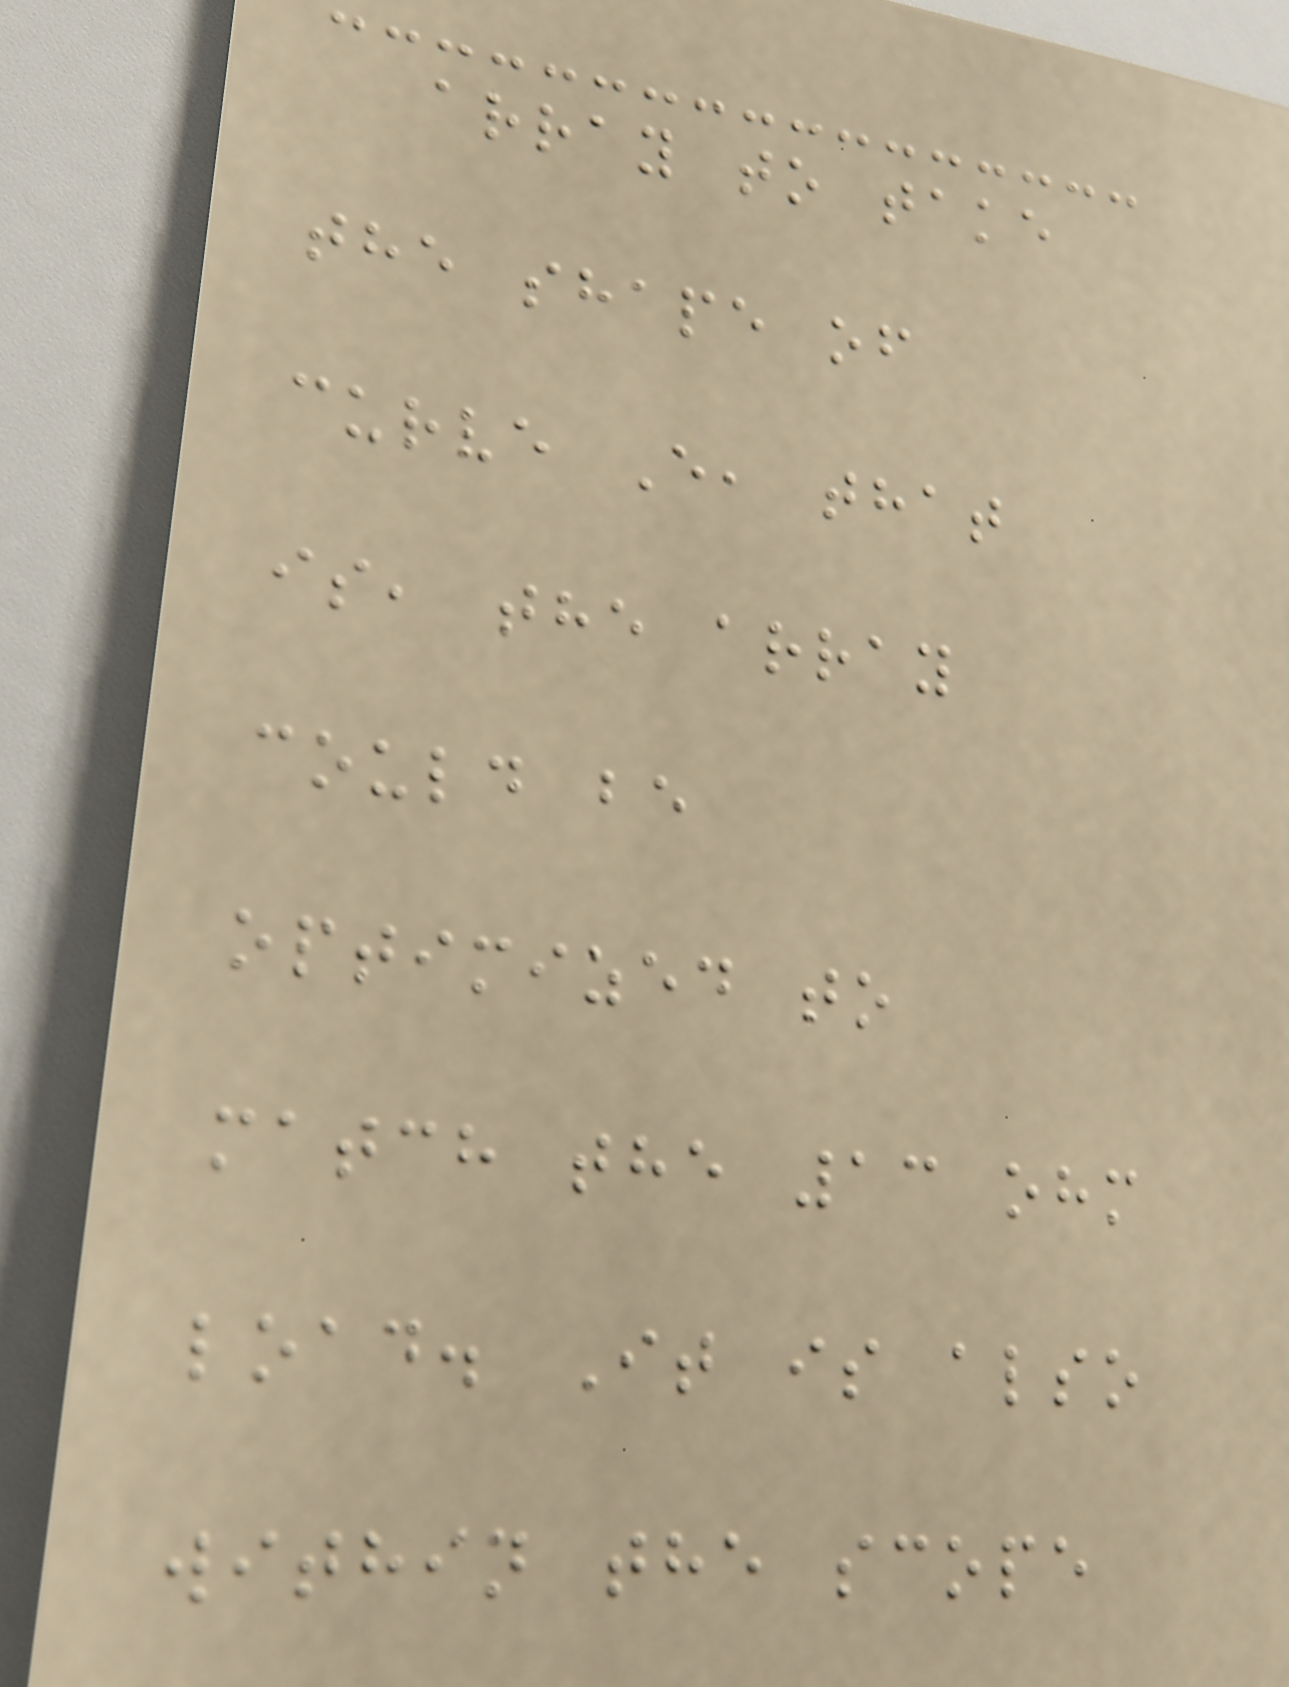array to take
the shape of
curve E, that
is, the array
could be
optimized to
match the 13 ohm
load. It is also
within the scope
